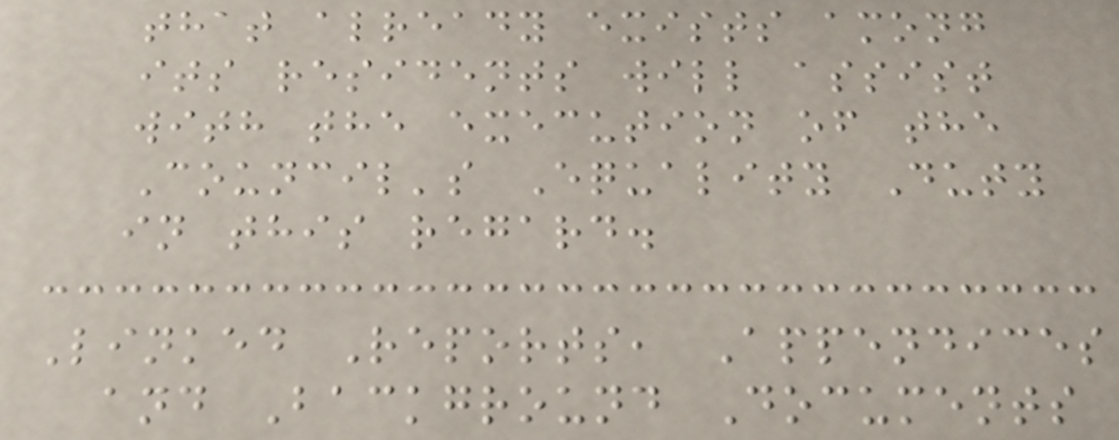that already exists among
its residents will assist
with the execution of the
Council's Equality Duty
in this regard.
Linked Reports, Appendices
and Background Documents
